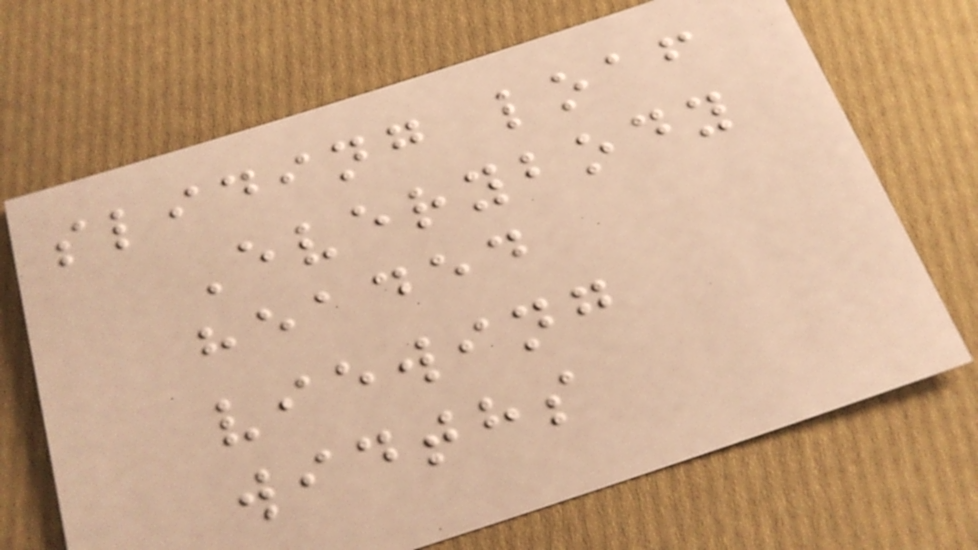sliding loaf
Everybody
headed
viewing
widths
